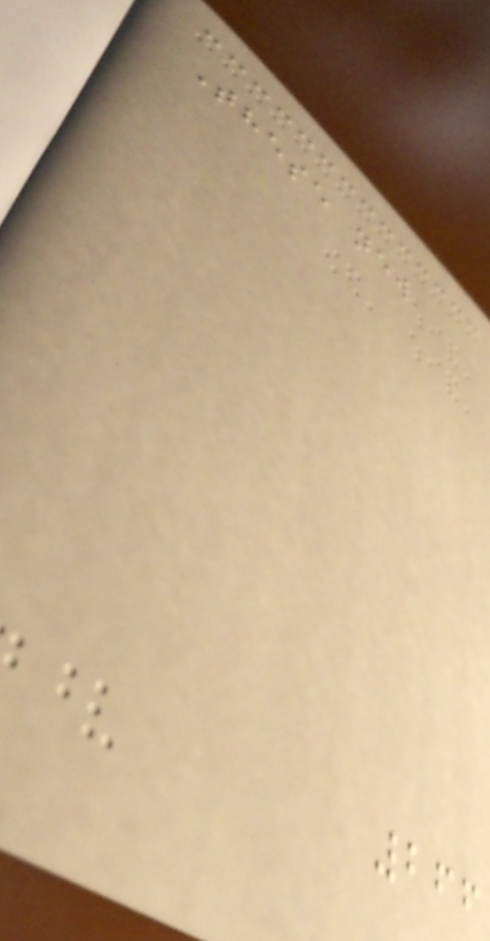These new
266
